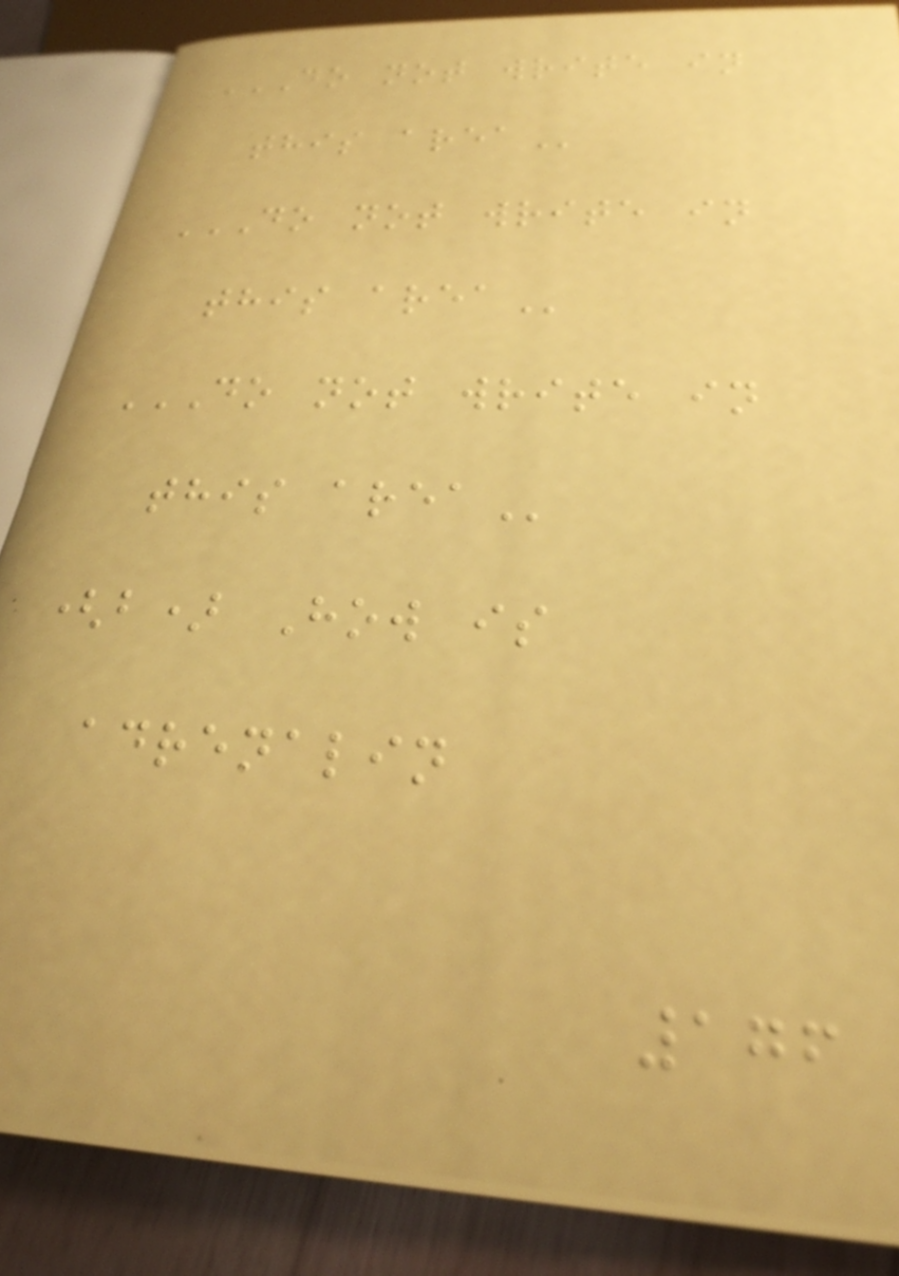DO NOT WRITE IN
THIS AREA
DO NOT WRITE IN
THIS AREA
DO NOT WRITE IN
THIS AREA
(b) How is
adrenalin
176
